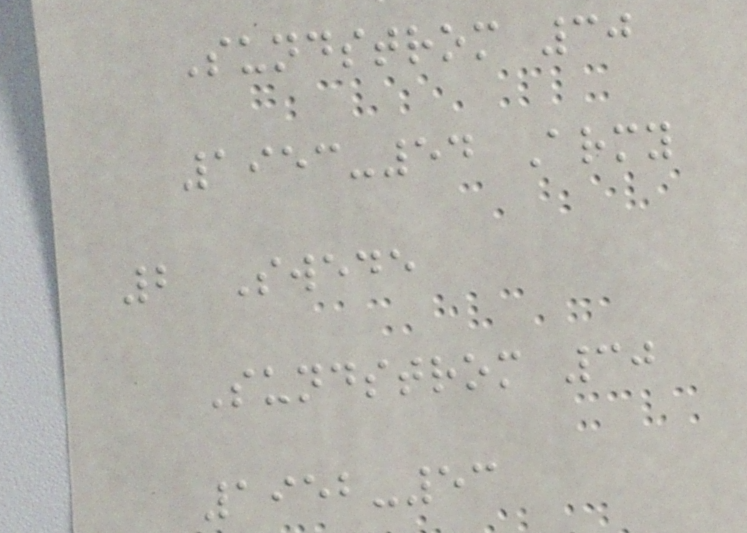Sundstrom 30
1953-54 Army
2 Swede
Sundstrom 30
1952-53
